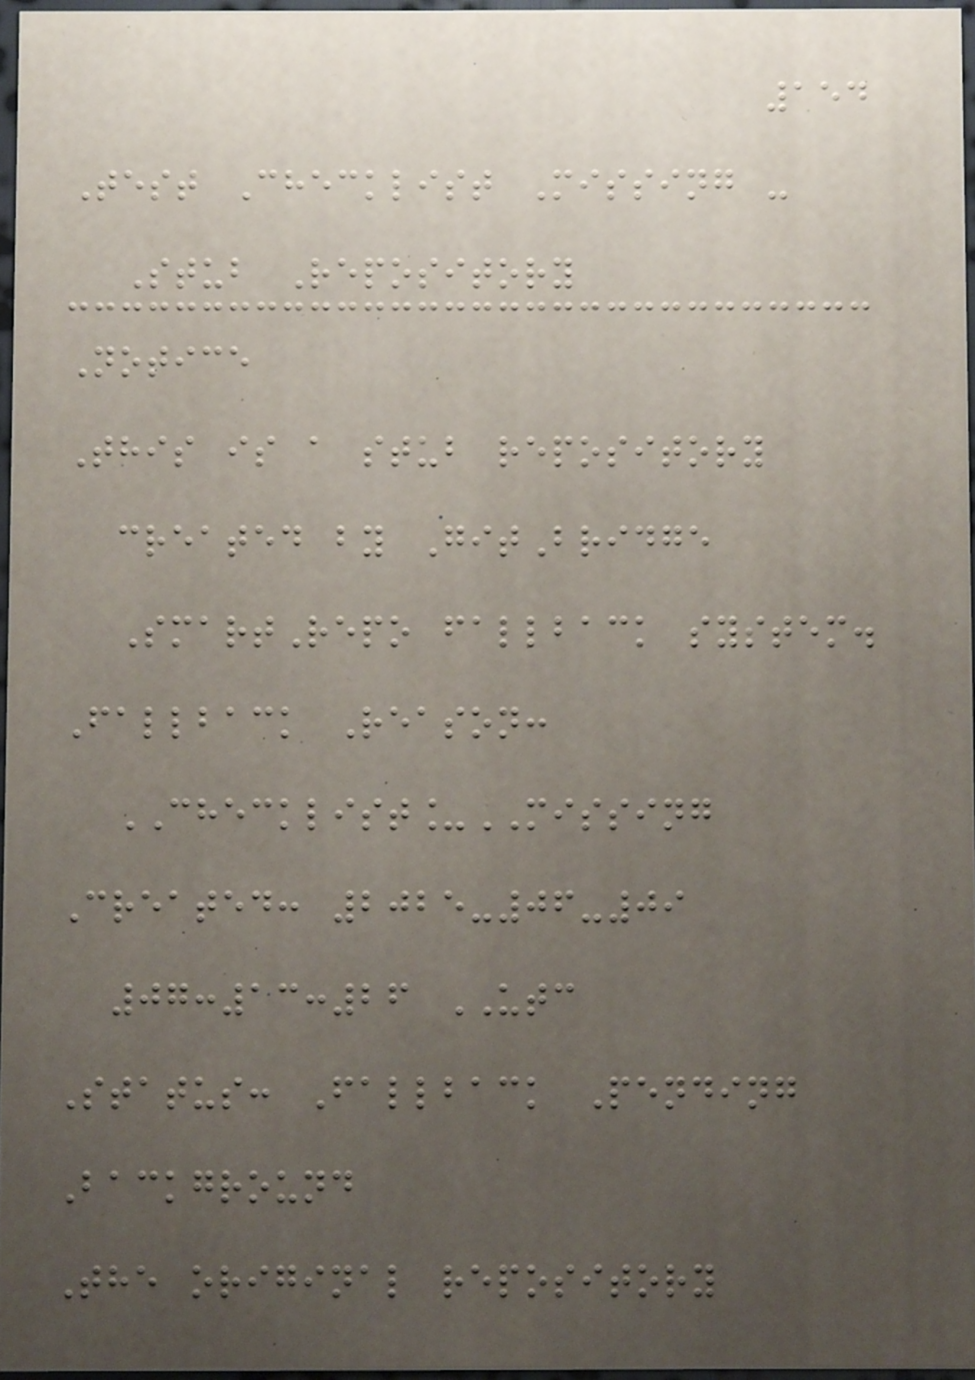154
Test Checklist Missing -
Stub Repository
Notice
This is a stub repository
created by GitBridge
SmartRepo fallback system.
Fallback Reason:
CHECKLIST_MISSING
Created: 2025-06-09
07:13:26 UTC
Status: Fallback Pending
Background
The original repository
